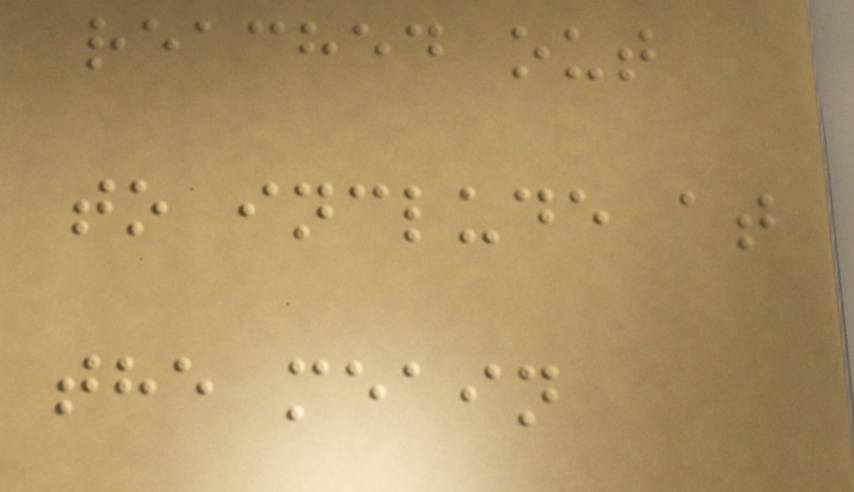reached out
to include at
the meain
